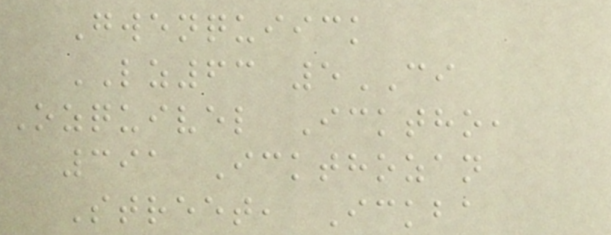Gwenquiick
LZ63 5CI
Ozquivel Icktho,
391 Ickthozan
Street, Ickba
